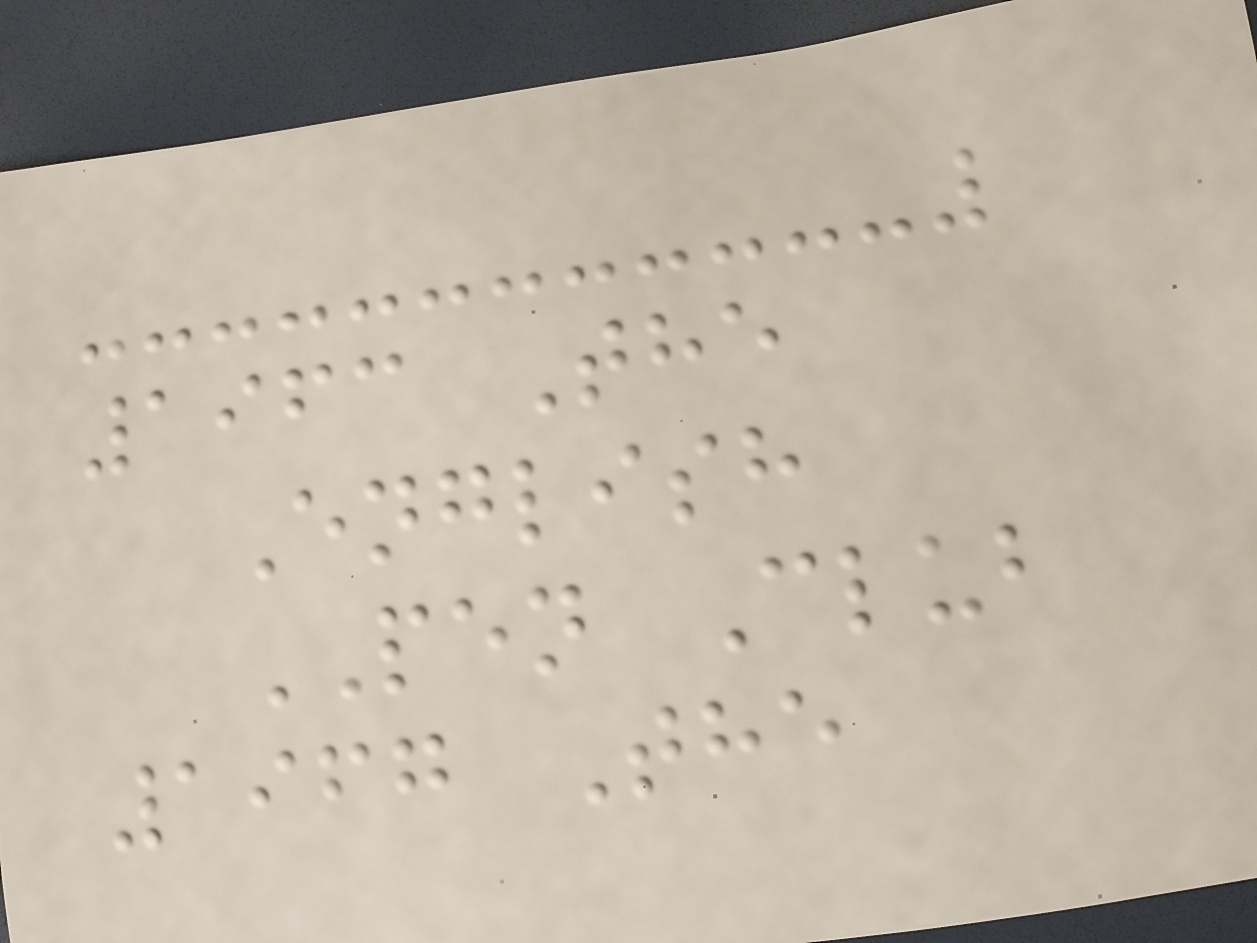1963 The
English
PEN Club
1967 The
